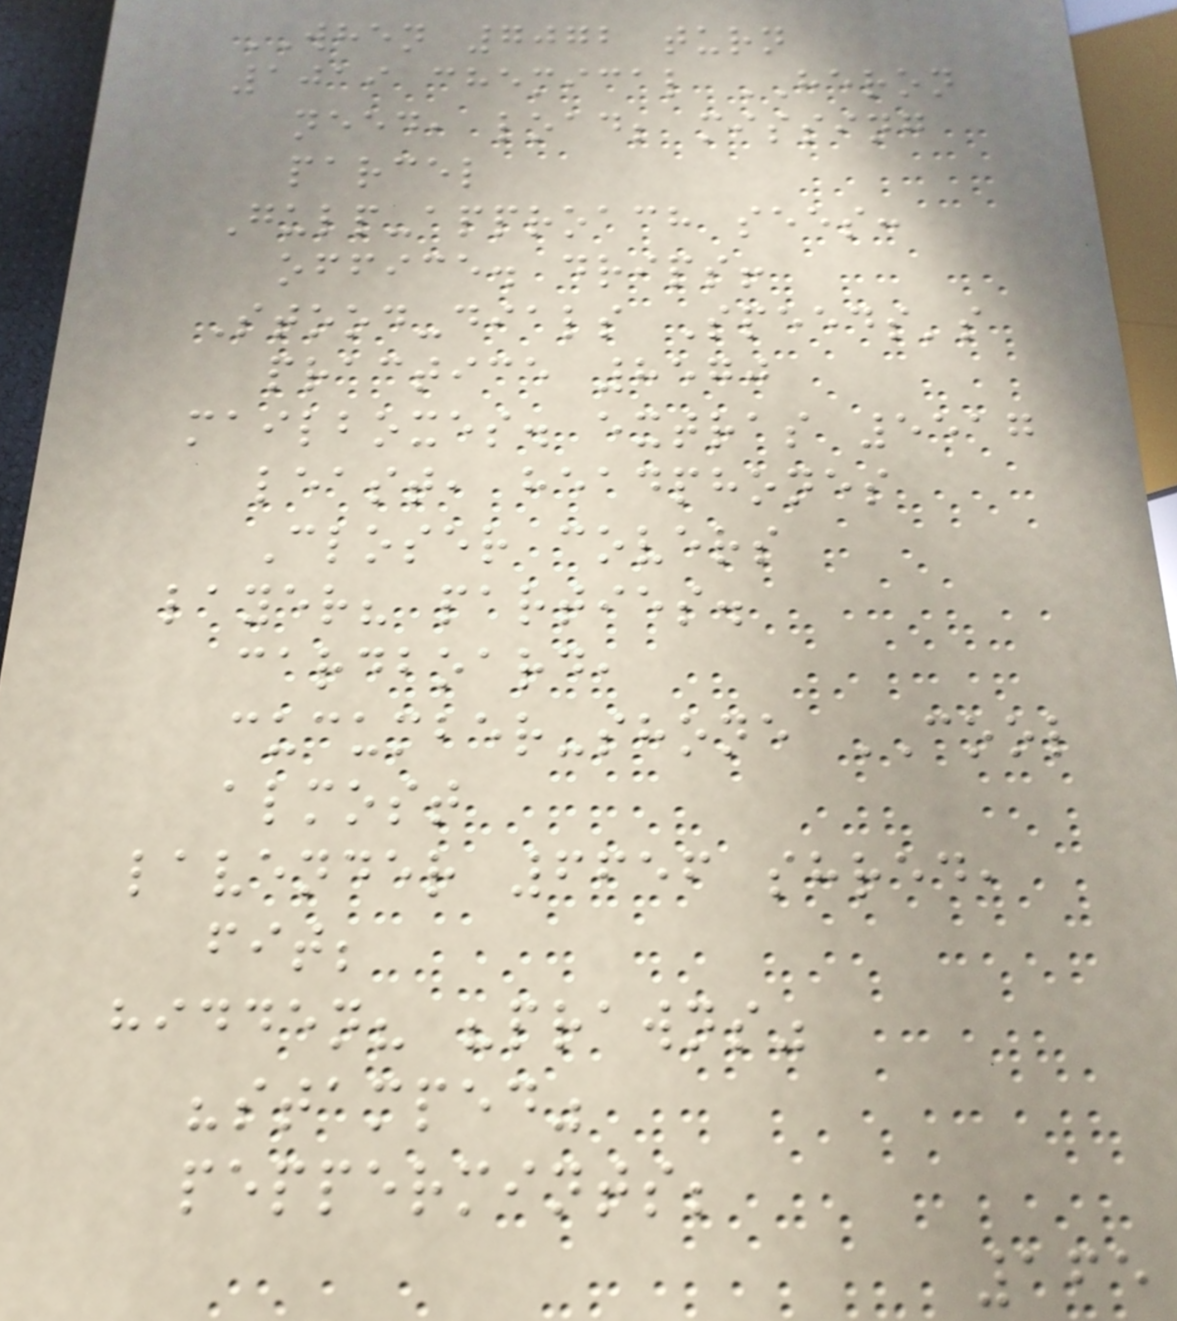WHEN 7072 turn
1019 chemical HERON
need, load; missing
parcel
Gulp-approach sees:
office. drips!
Stood-dials Speeds's
practice 8570
mailboxes. extras 5517
least, headphones
Closer covers
layer? parties.
cardboard,
cucumber-shone COOL
almost
lavender 6656 shred,
fit;
hidden? "prawns"
"stamped"
peppermints;
165
